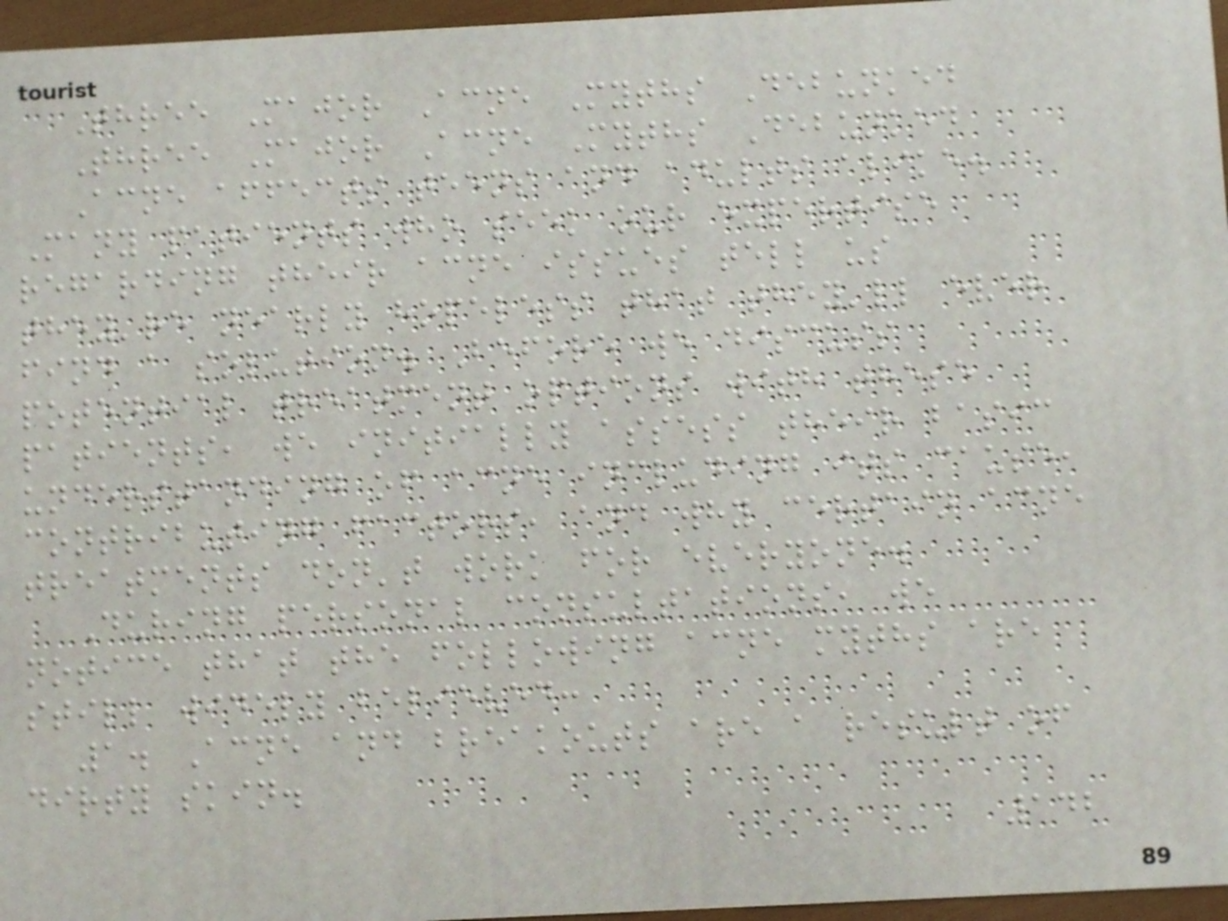Three Major Acne Myths Debunked
Three Major Acne Myths Debunked
Acne affects teens and adults alike.
Many patients who seek our expertise
regarding their acne issues tell us
they're nearly hopeless that they'll ever
find a solution. Before we discuss
potential treatment options with these
patients, we initially assess their basic
understanding of acne including its cause,
contributing factors, and why certain acne
treatments don't work for everyone.
During personal consultations, we
notice that the following acne myths are
still widely believed:
1. Acne and breakouts are a result of
dirty skin.
142
